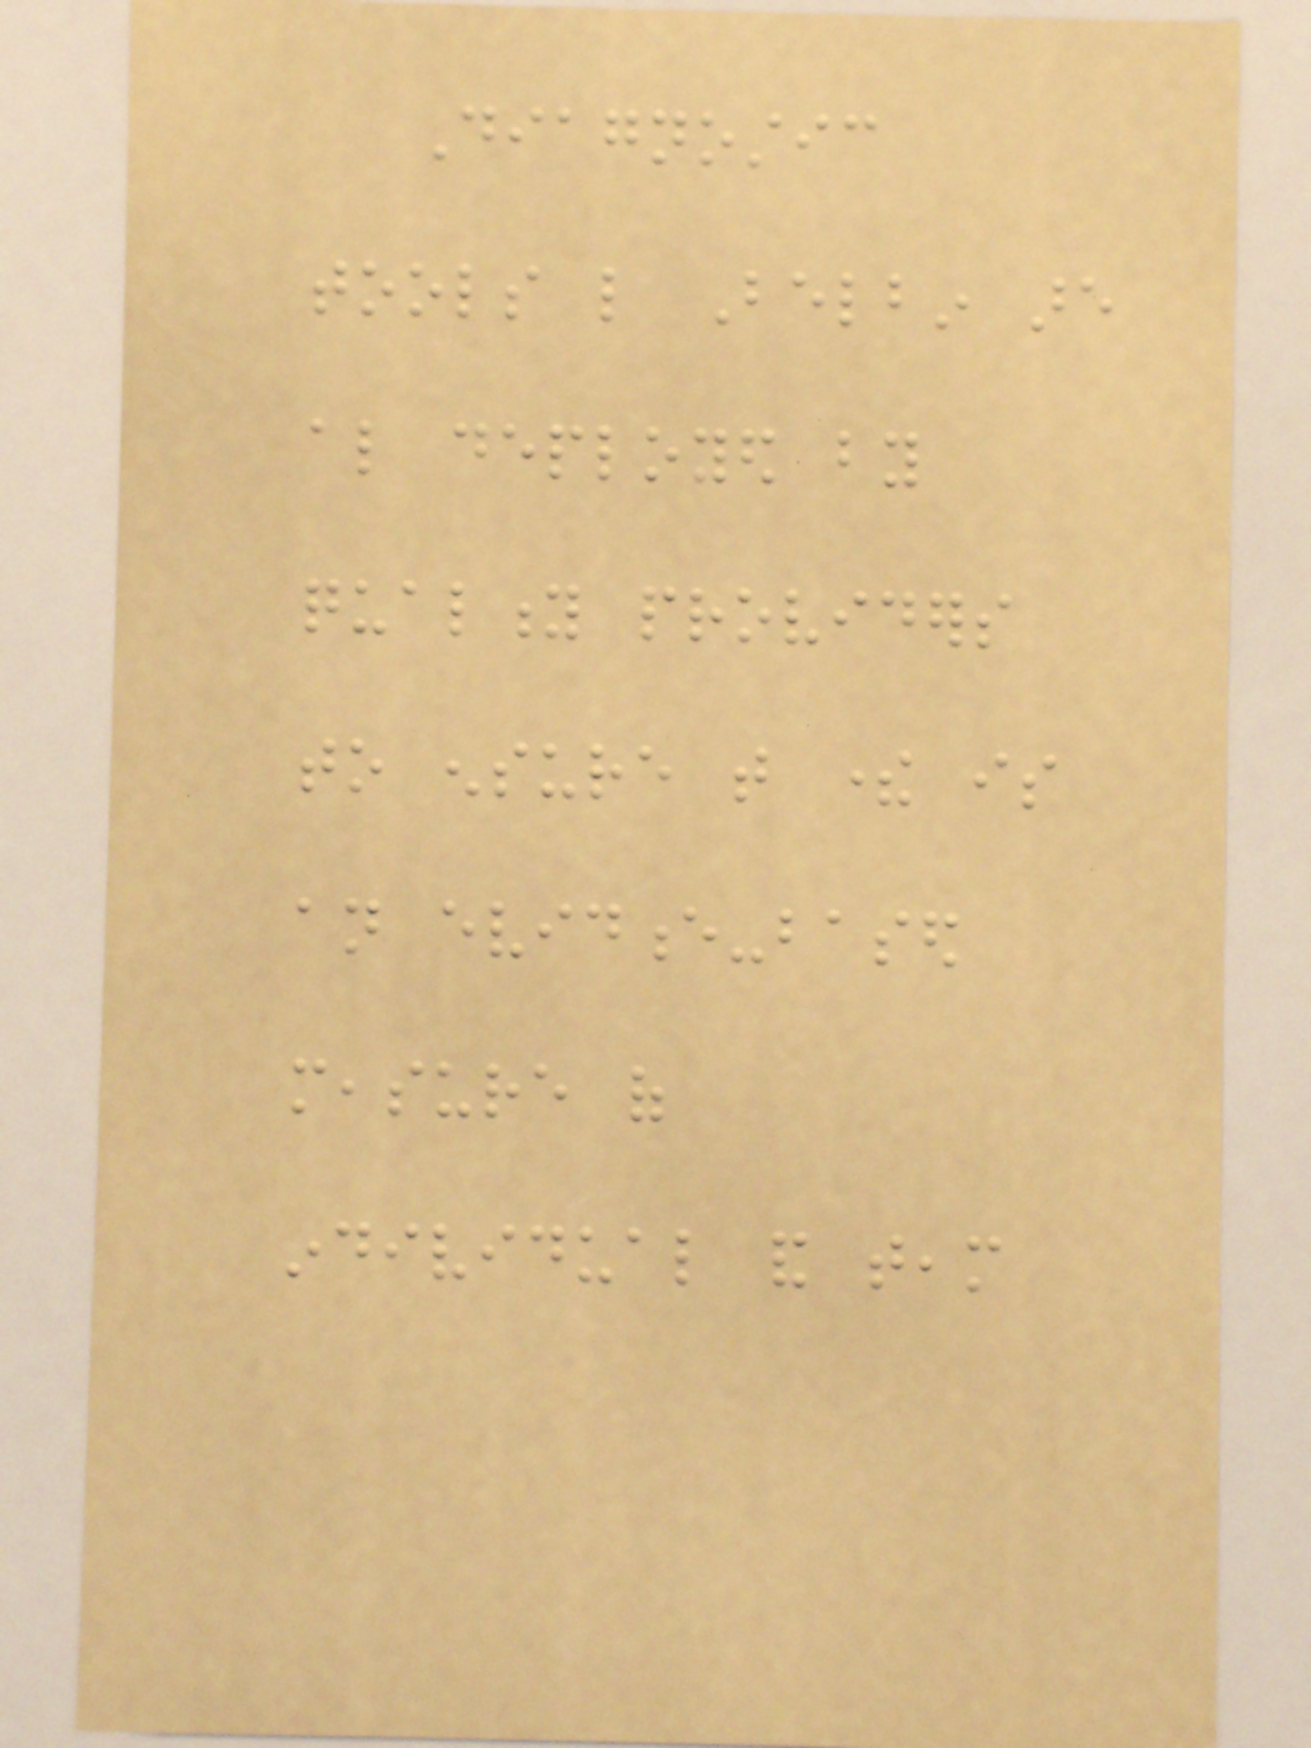Diagnostic
tools like Belbin are
also deployed by
quality providers
to ensure that there is
an evidence-based
measure of
individual and team
